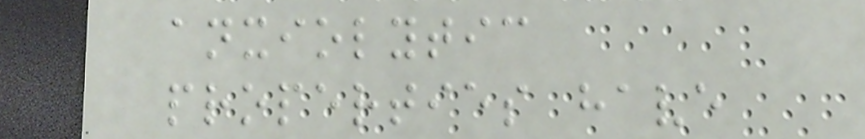anxiolytic
properties have
